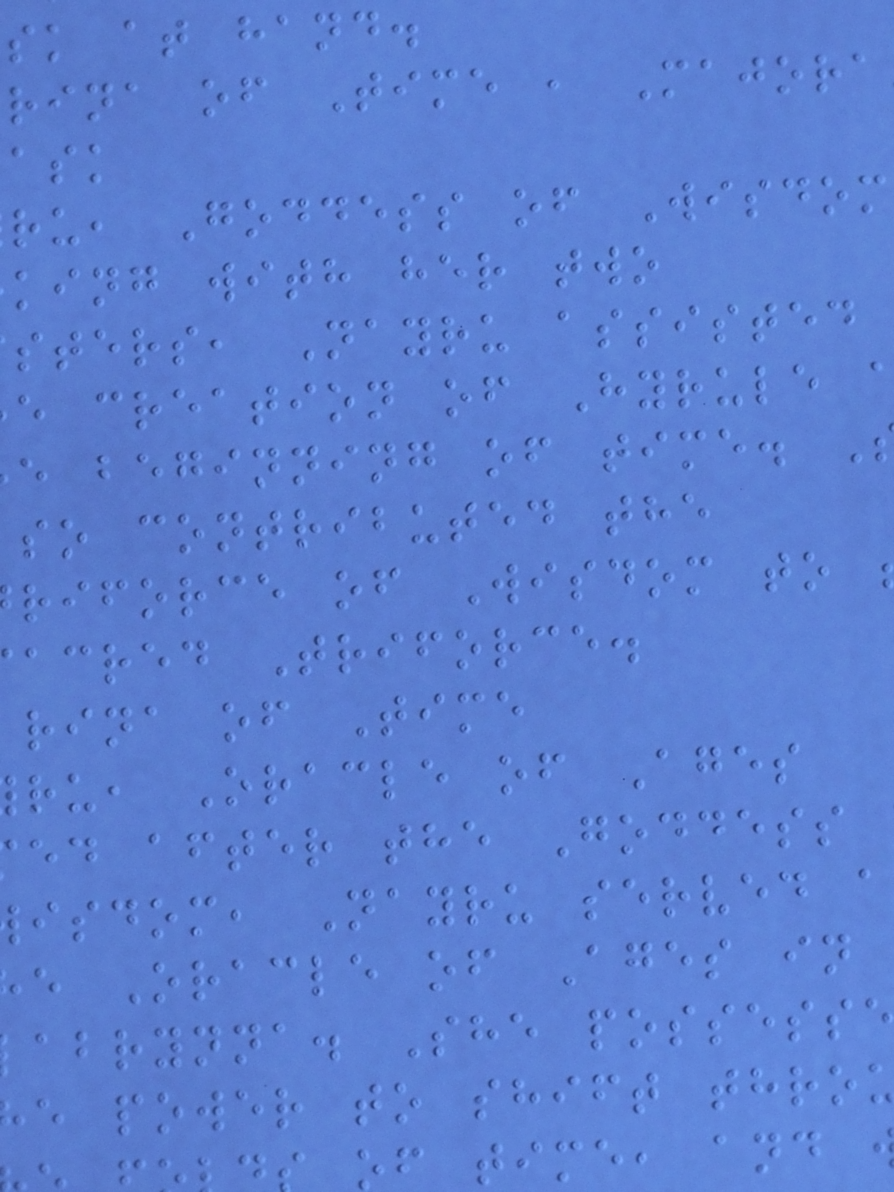sk at hand.
rina of Time , Majora
ru, Goddess of Wisdom
king with her two
sters, Nayru assisted
e creation of Hyrule
e beginning of time.
so contributed the
riforce of Wisdom to
acred Triforce.
rina of Time
ru, Oracle of Ages
ed after the Goddess
isdom, Nayru served a
e Oracle of Ages in
abrynna. She possesse
e power to shift thro
of time, and
